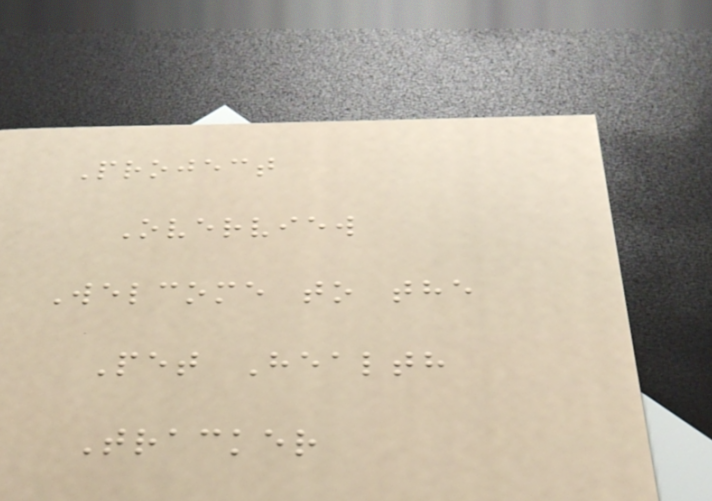Project
Overview
Welcome to the
Pet Health
Tracker
